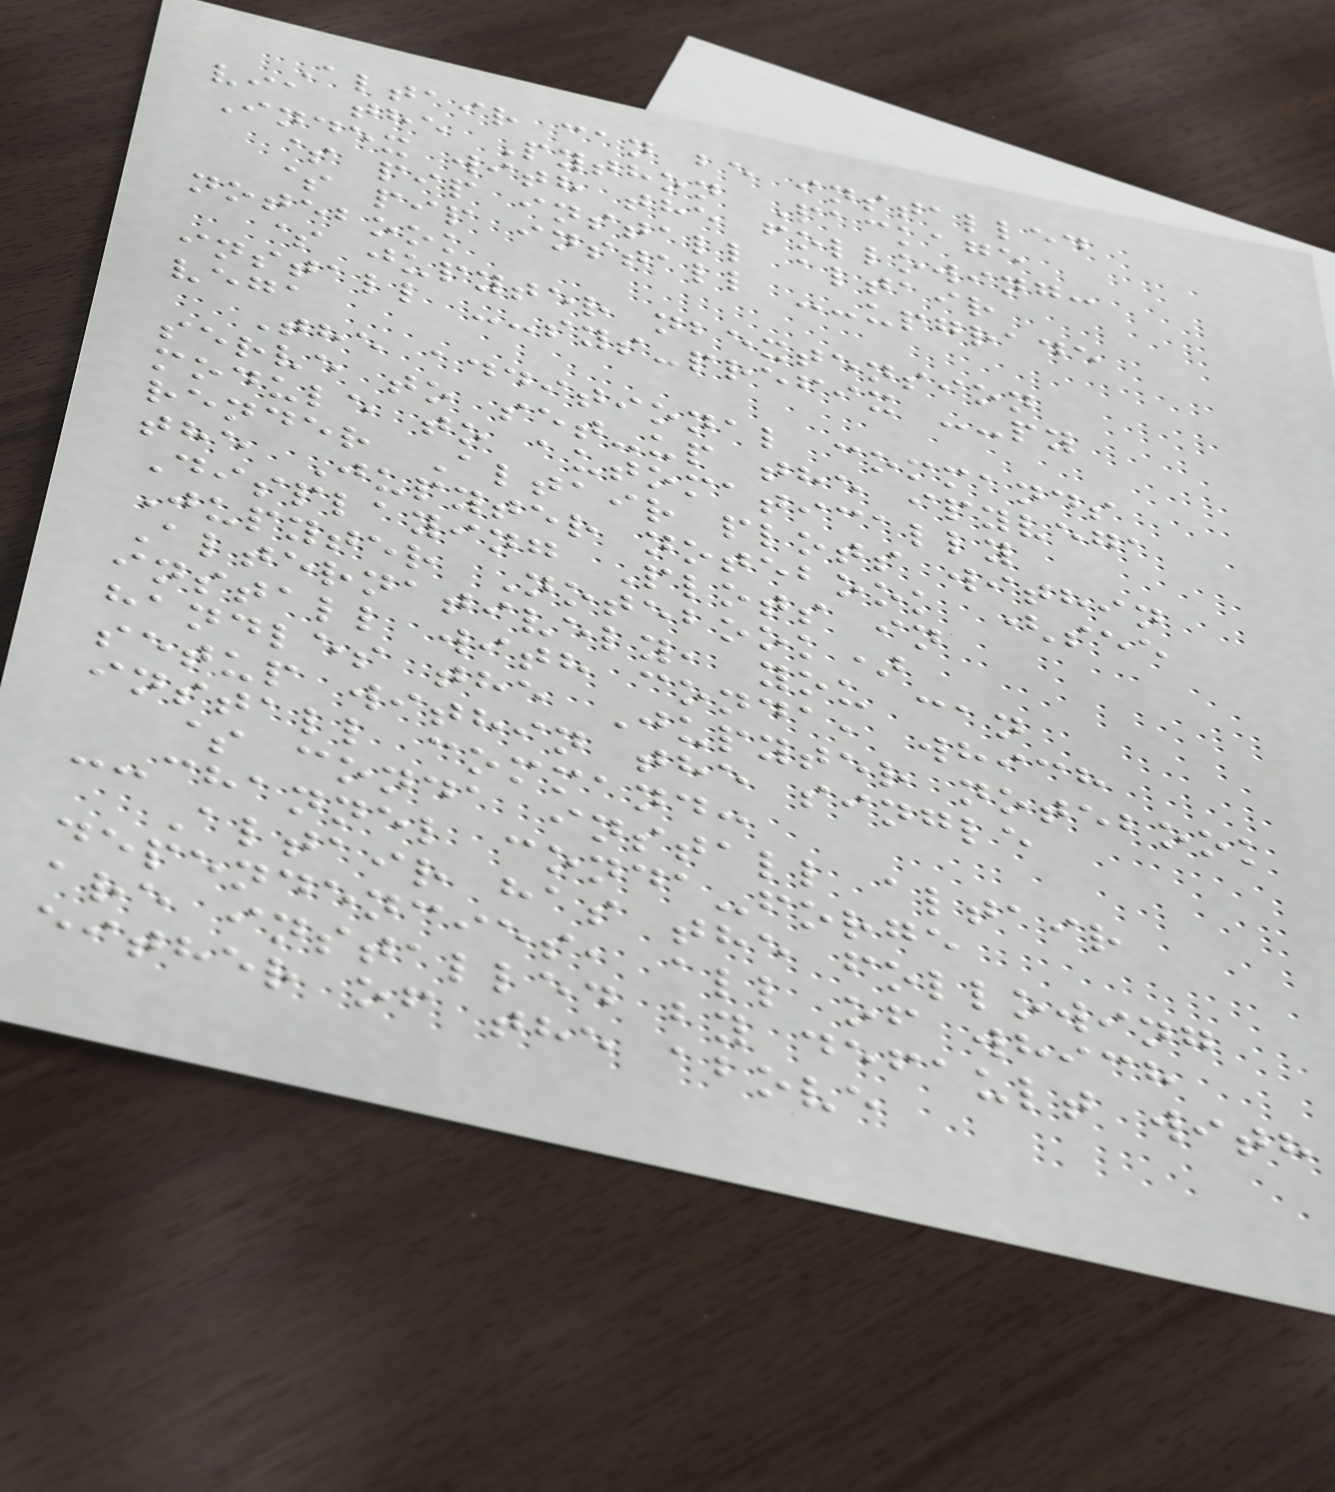Altair can be installed
via the Python Package
Index with the following:
$ pip install altair
$ pip install --upgrade
notebook
$ jupyter nbextension
install --sys-prefix --py
vega
The additional commands
serve to set-up the ipyvega
module to automatically
render Altair plots within
the Jupyter notebook (see
Displaying Plots in
Jupyter Notebook)
Alternatively, you can
install with conda, which
handles the Jupyter notebook
setup within the single
install command:
$ conda install altair
--channel conda-forge
Altair has the following
dependencies, all of which
are installed by default with
either of the above
